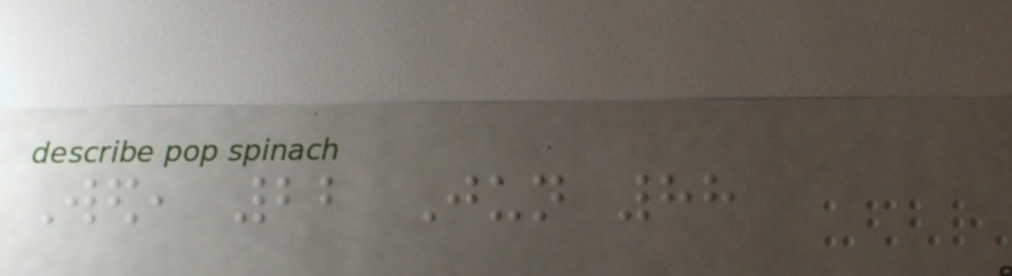Wed, 22 Jun 88
